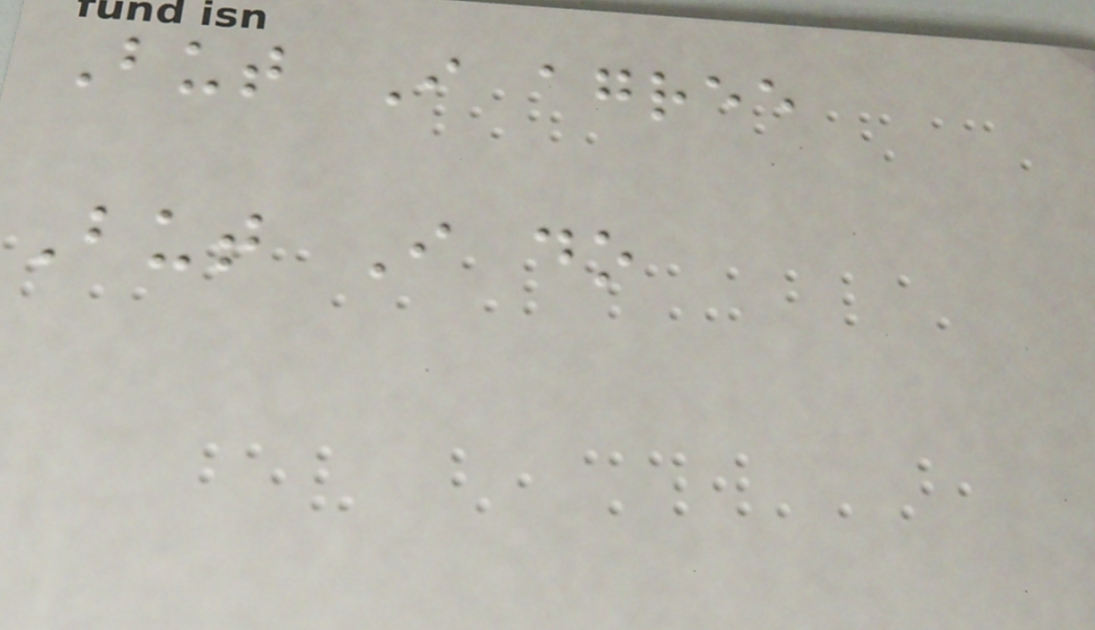But I agree
But I do
